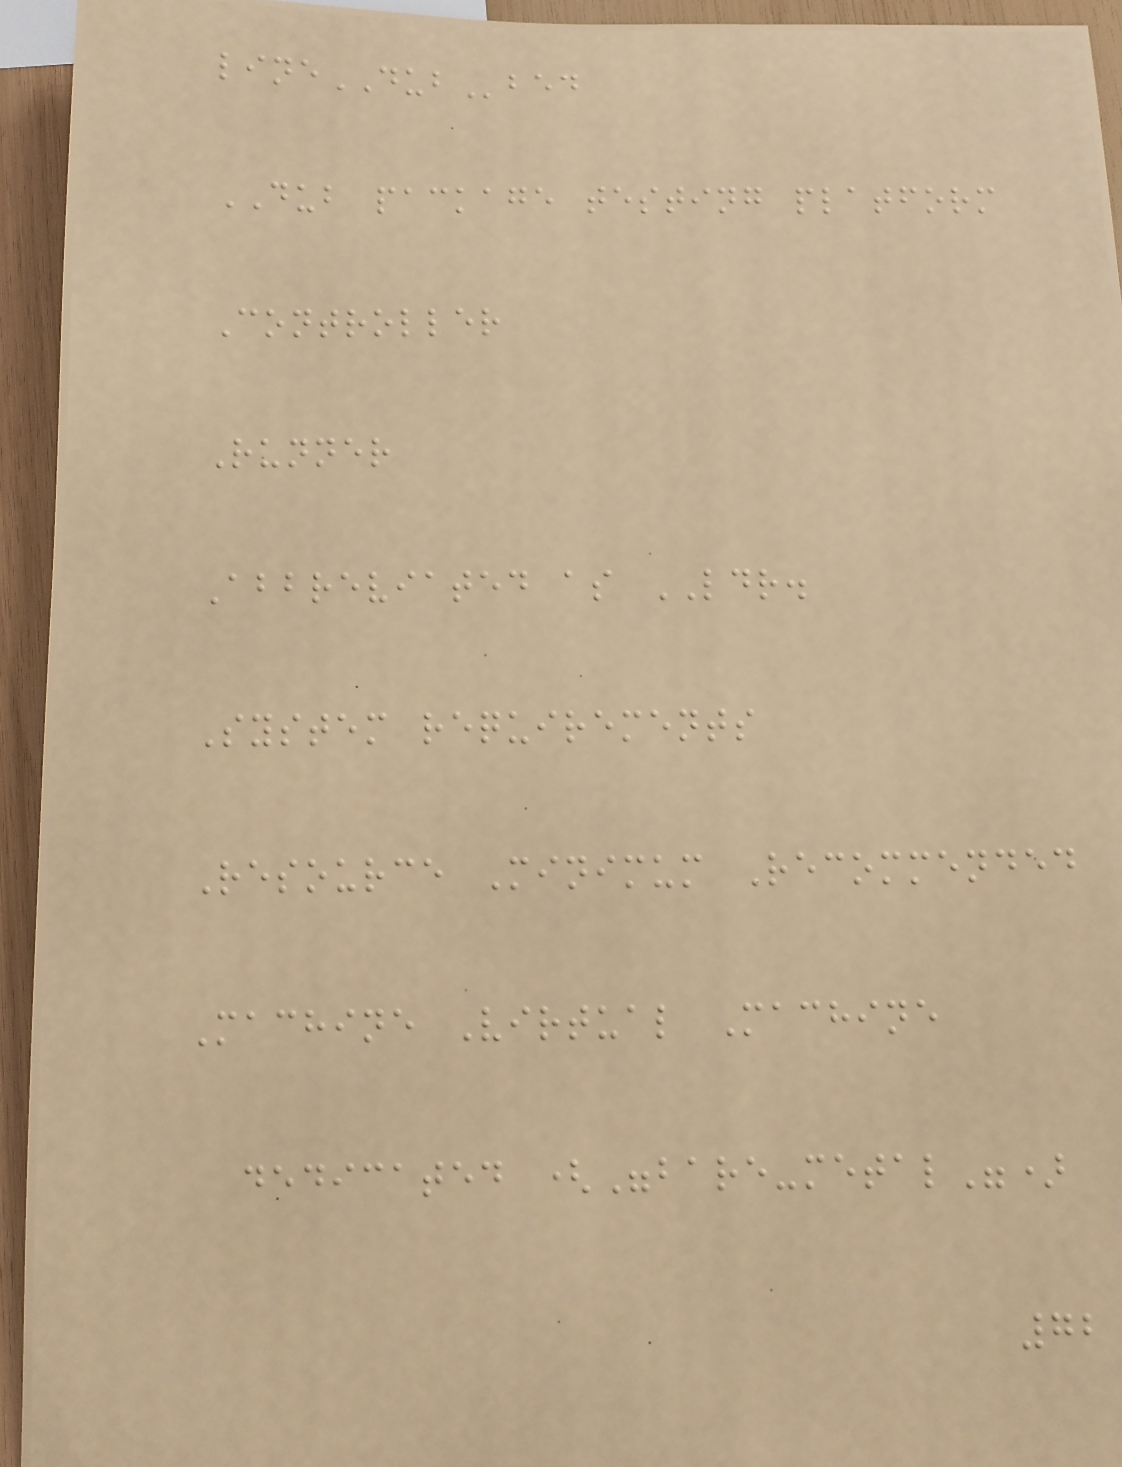lineDUBbed
DUB package testing platform
Controller
Runner
Abbreviated as LDR.
System requirements
Resource Minimum Recommended
Machine Virtual Machine
dedicated ("bare-metal")
72
